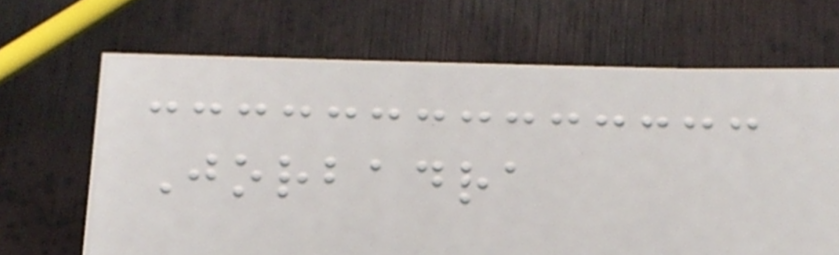Jorbadra
